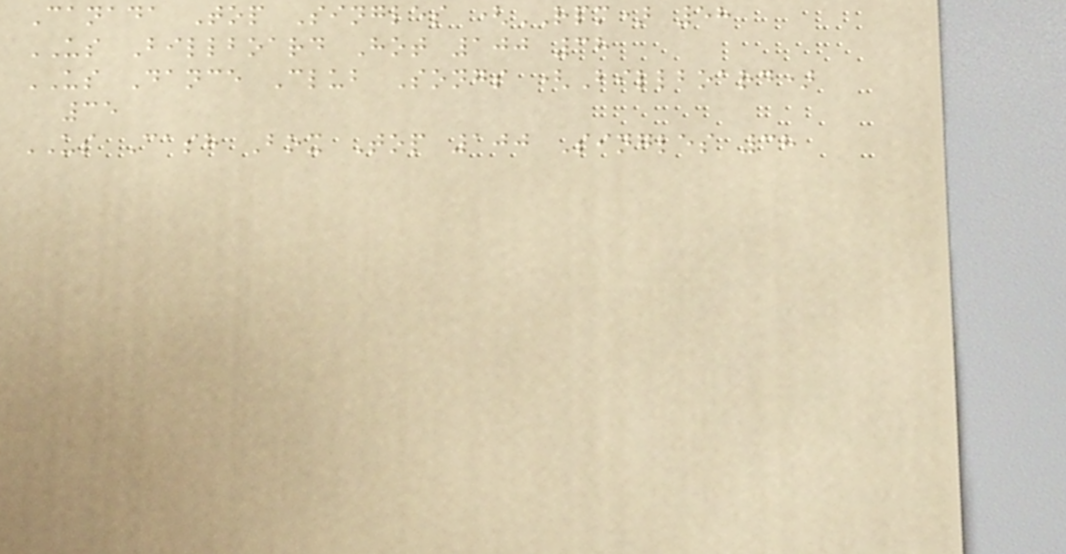Canada Top Singles (RPM) 58
US Billboard Hot 100 38
US Dance Club Songs (Billboard)
35
US Cash Box Top 100 Singles 38
